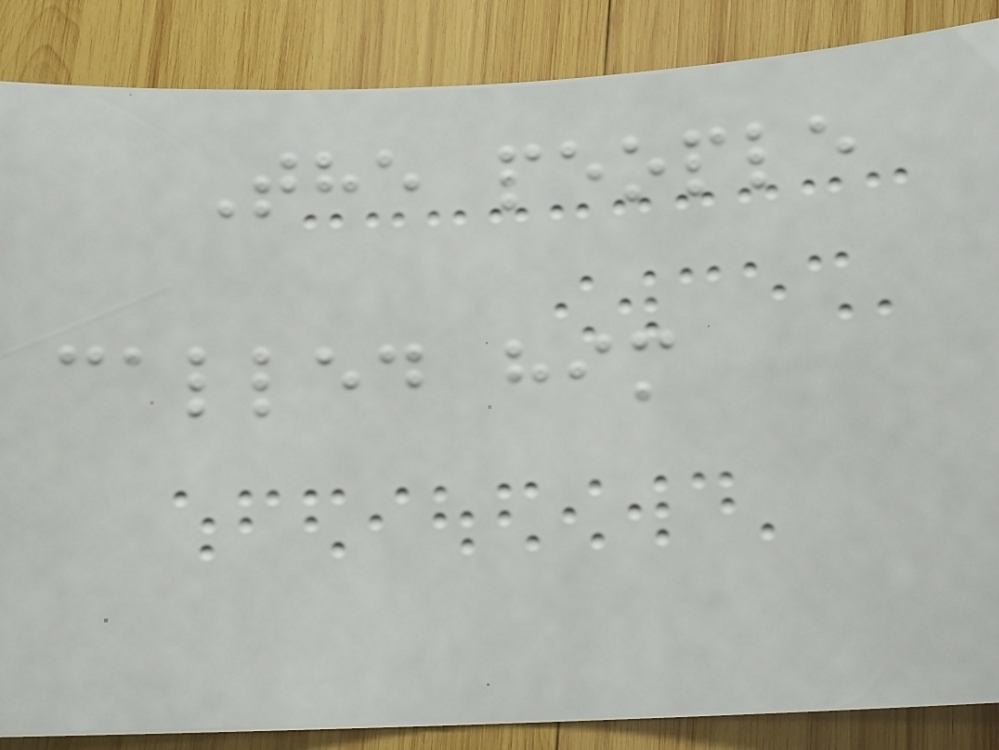The people
called him
